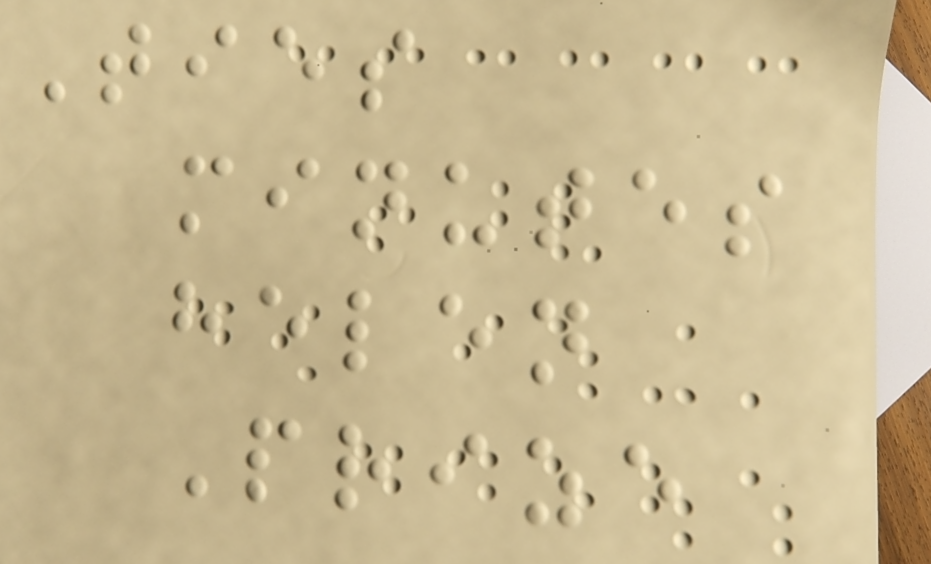Ties
minutes
helen
Prize
